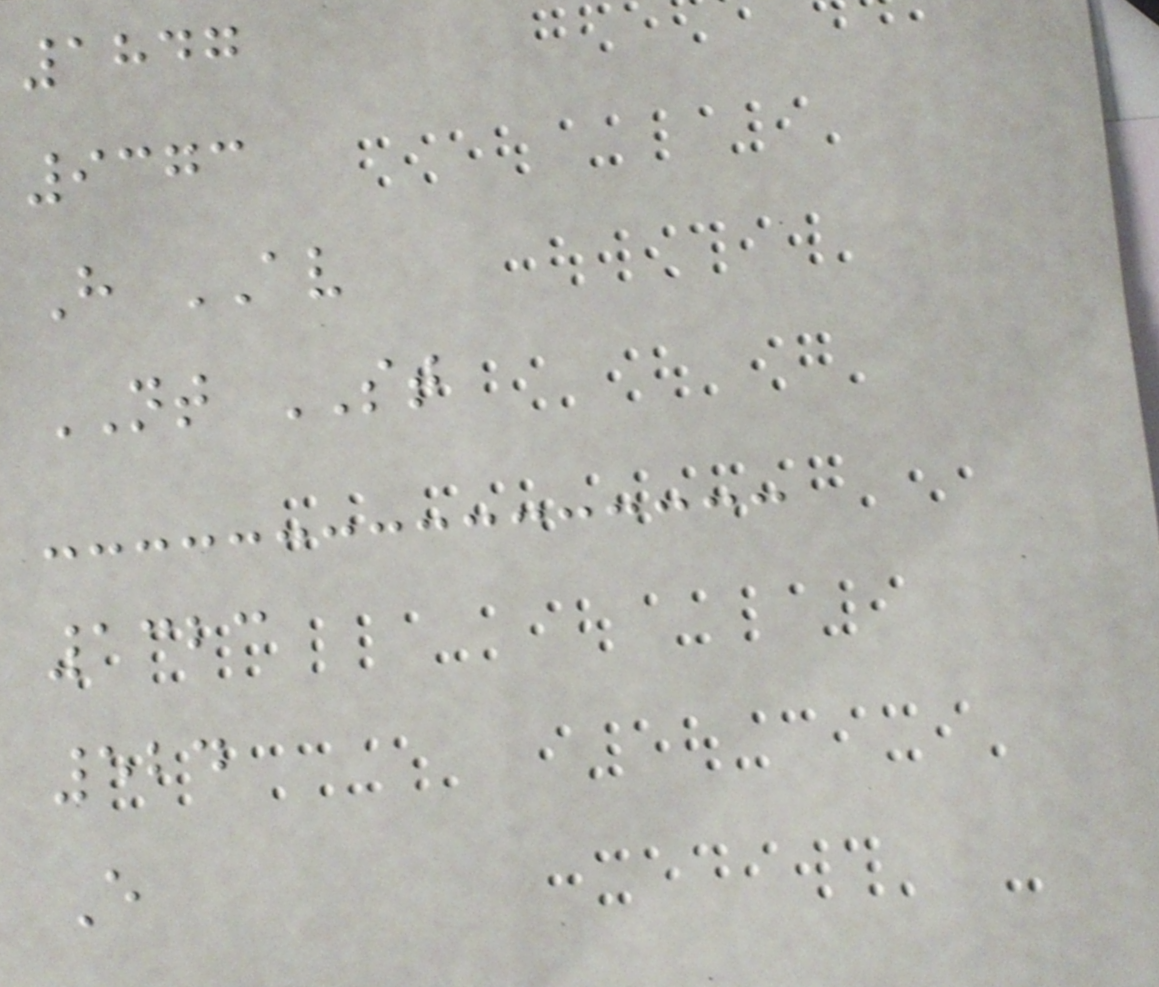1847
9373
H AV
NT ST
1323
524
E
